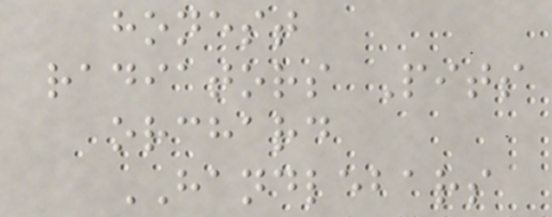honest
radiators Pits
orchard
HANDLEBARS
